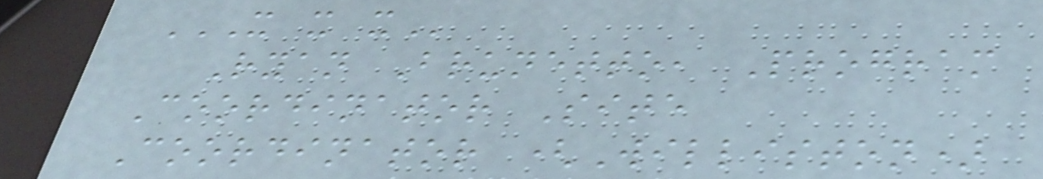X X X
Ryan Brunetto, Program
Coordinator Site
Coordinator (Williston)
